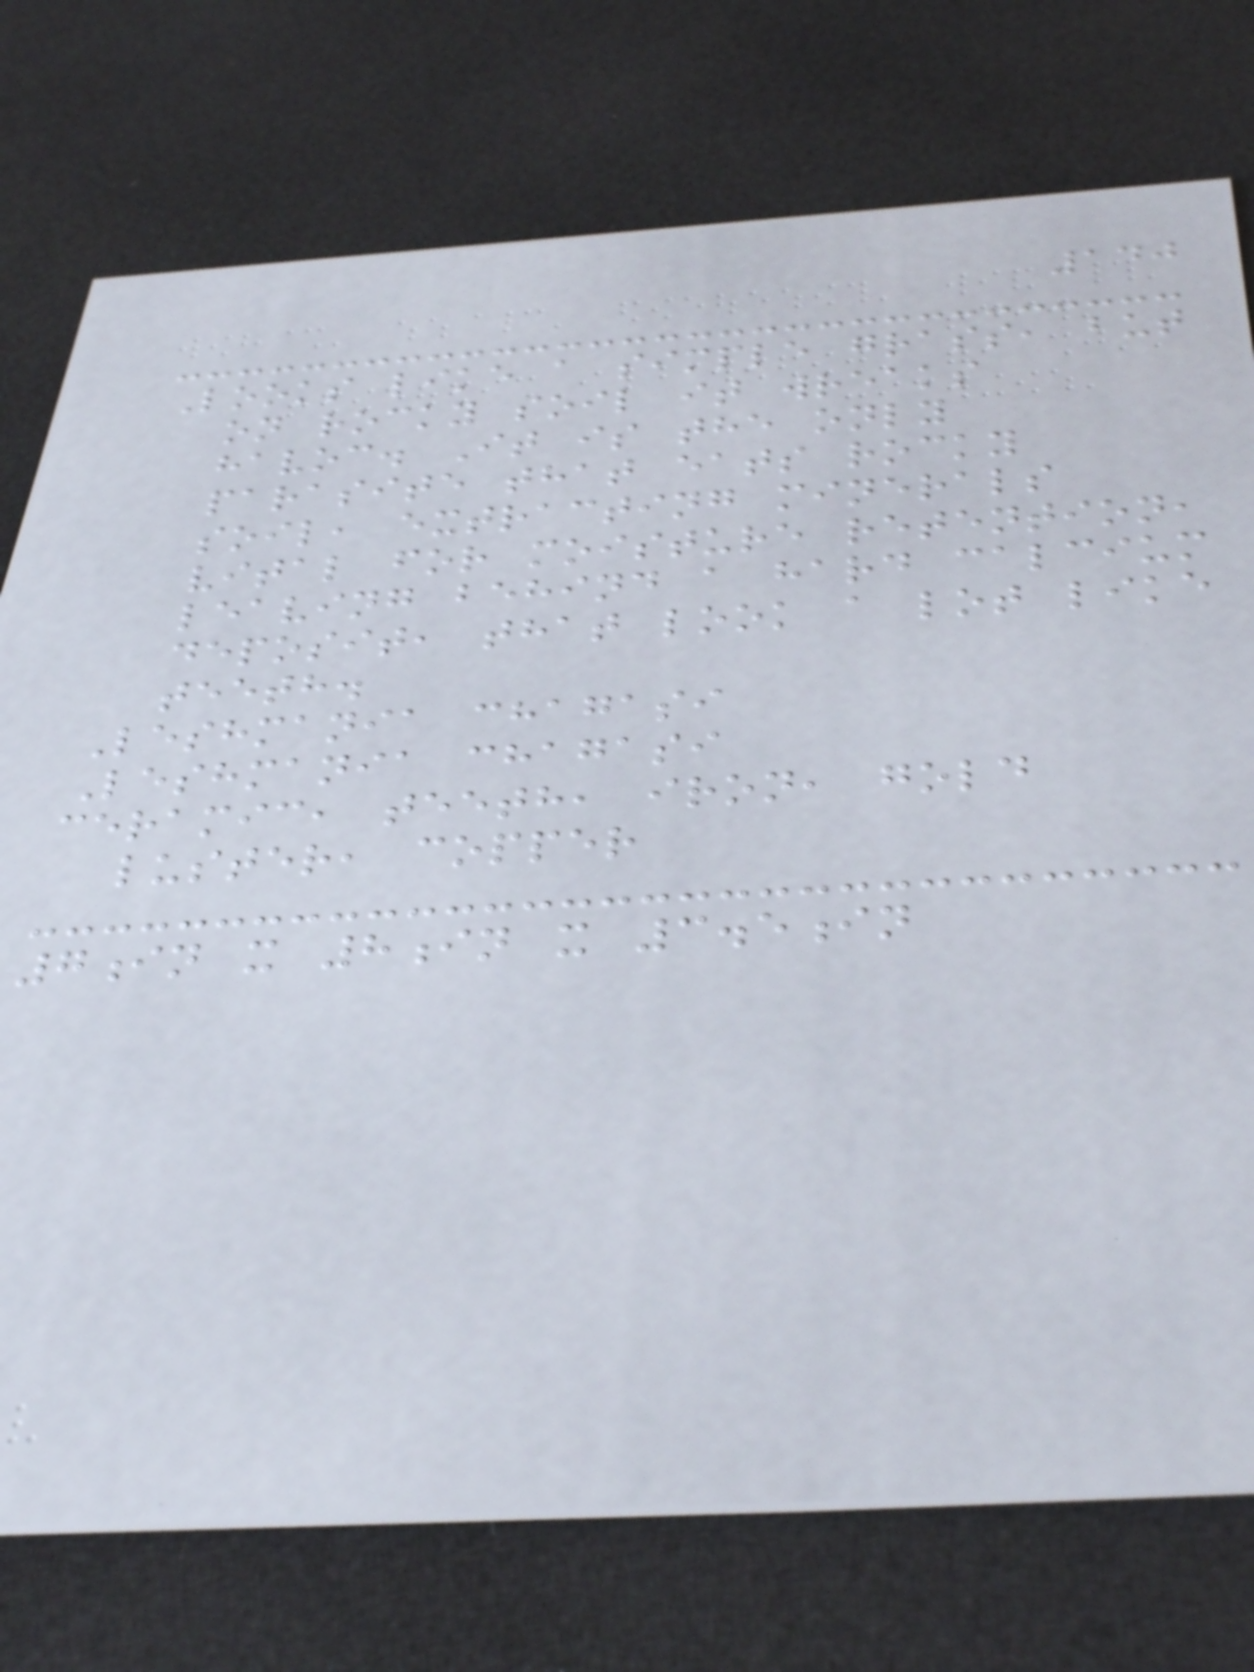140
Looks like a simple grass, but
on rocky soil it wreaks
havoc. It is the only
parasite that eats rocky
soil, extracting minerals
vital for moisture retention,
leaving behind a hard calcium
deposit, that look a lot like
teeth.
Leshmania chagasi
Leshmania chagasi
ceramic, teeth, iron, gold
luster, copper
7in x 8in x 3.5in
